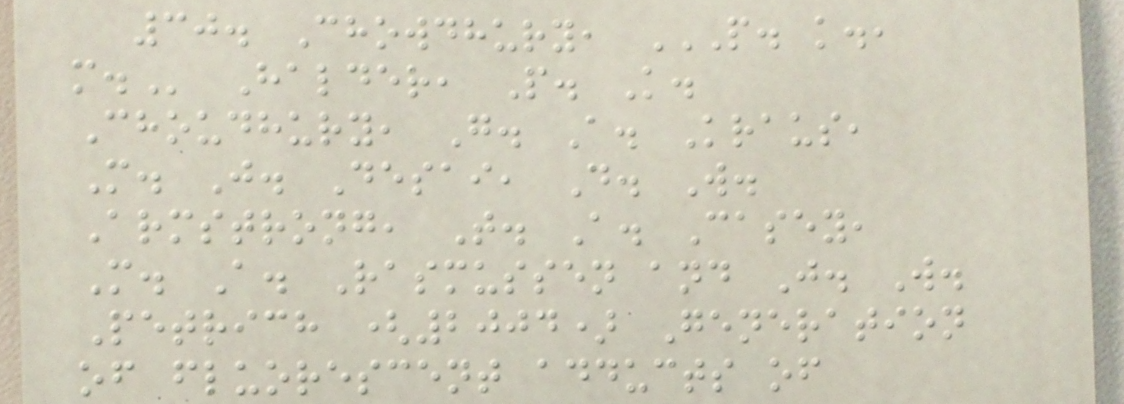30. Chowdhury, P. K.,
M. Halder, P. K.
Choudhury, G. A. Kraus,
M. J. Desai, D. W.
Armstrong, T. A. Casey,
M. A. Rasmussen and J. W.
Petrich (2004) Generation
of fluorescent adducts of
